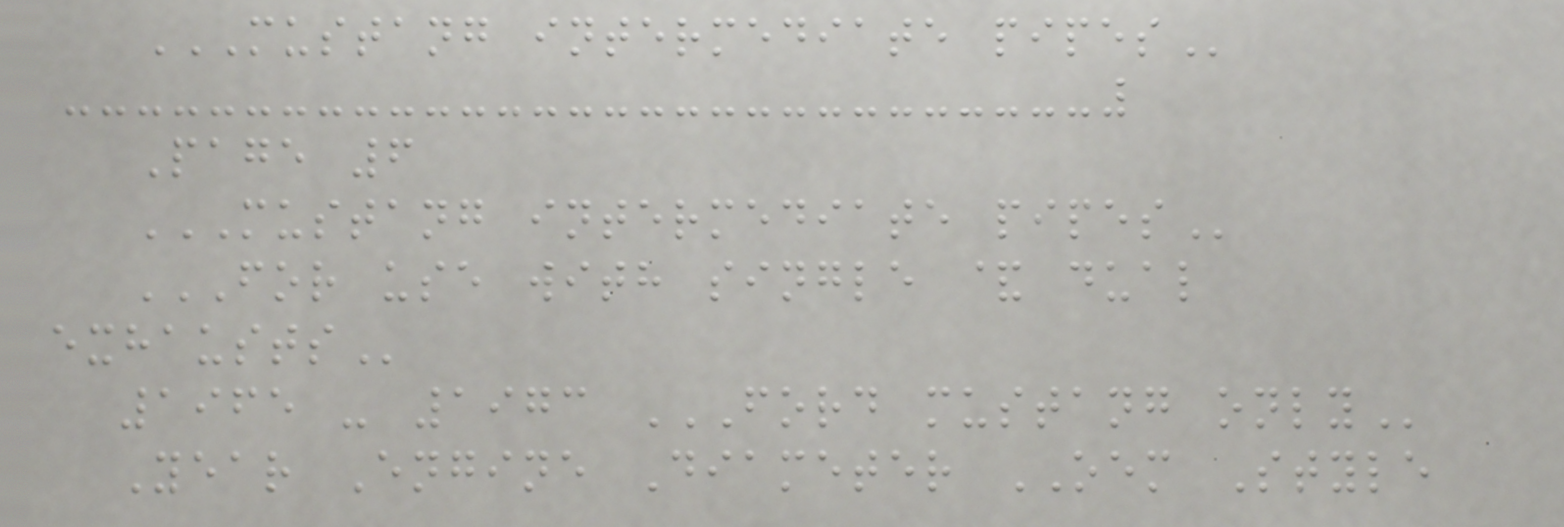MUSTANG INTERMEDIATE PIPES
Page 6
MUSTANG INTERMEDIATE PIPES
FOR USE WITH SINGLE & DUAL
EXHAUSTS
1965 - 1973 FORD MUSTANG ONLY
Year Engine Diameter OEM Style
